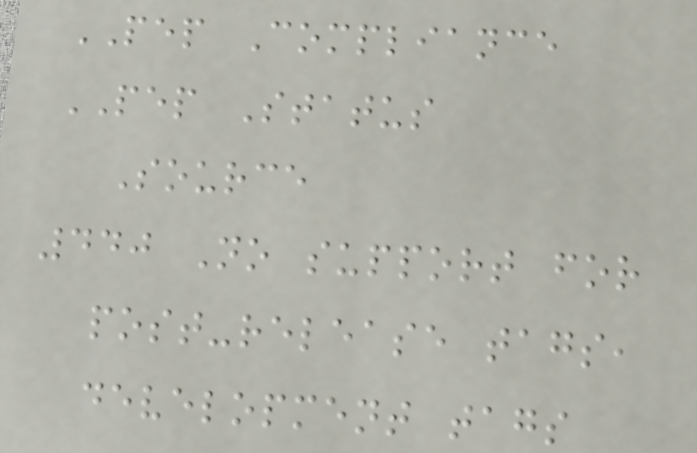PEP Compliance
PEP Status
Source
440 No support for
post-release tags,
development tags
